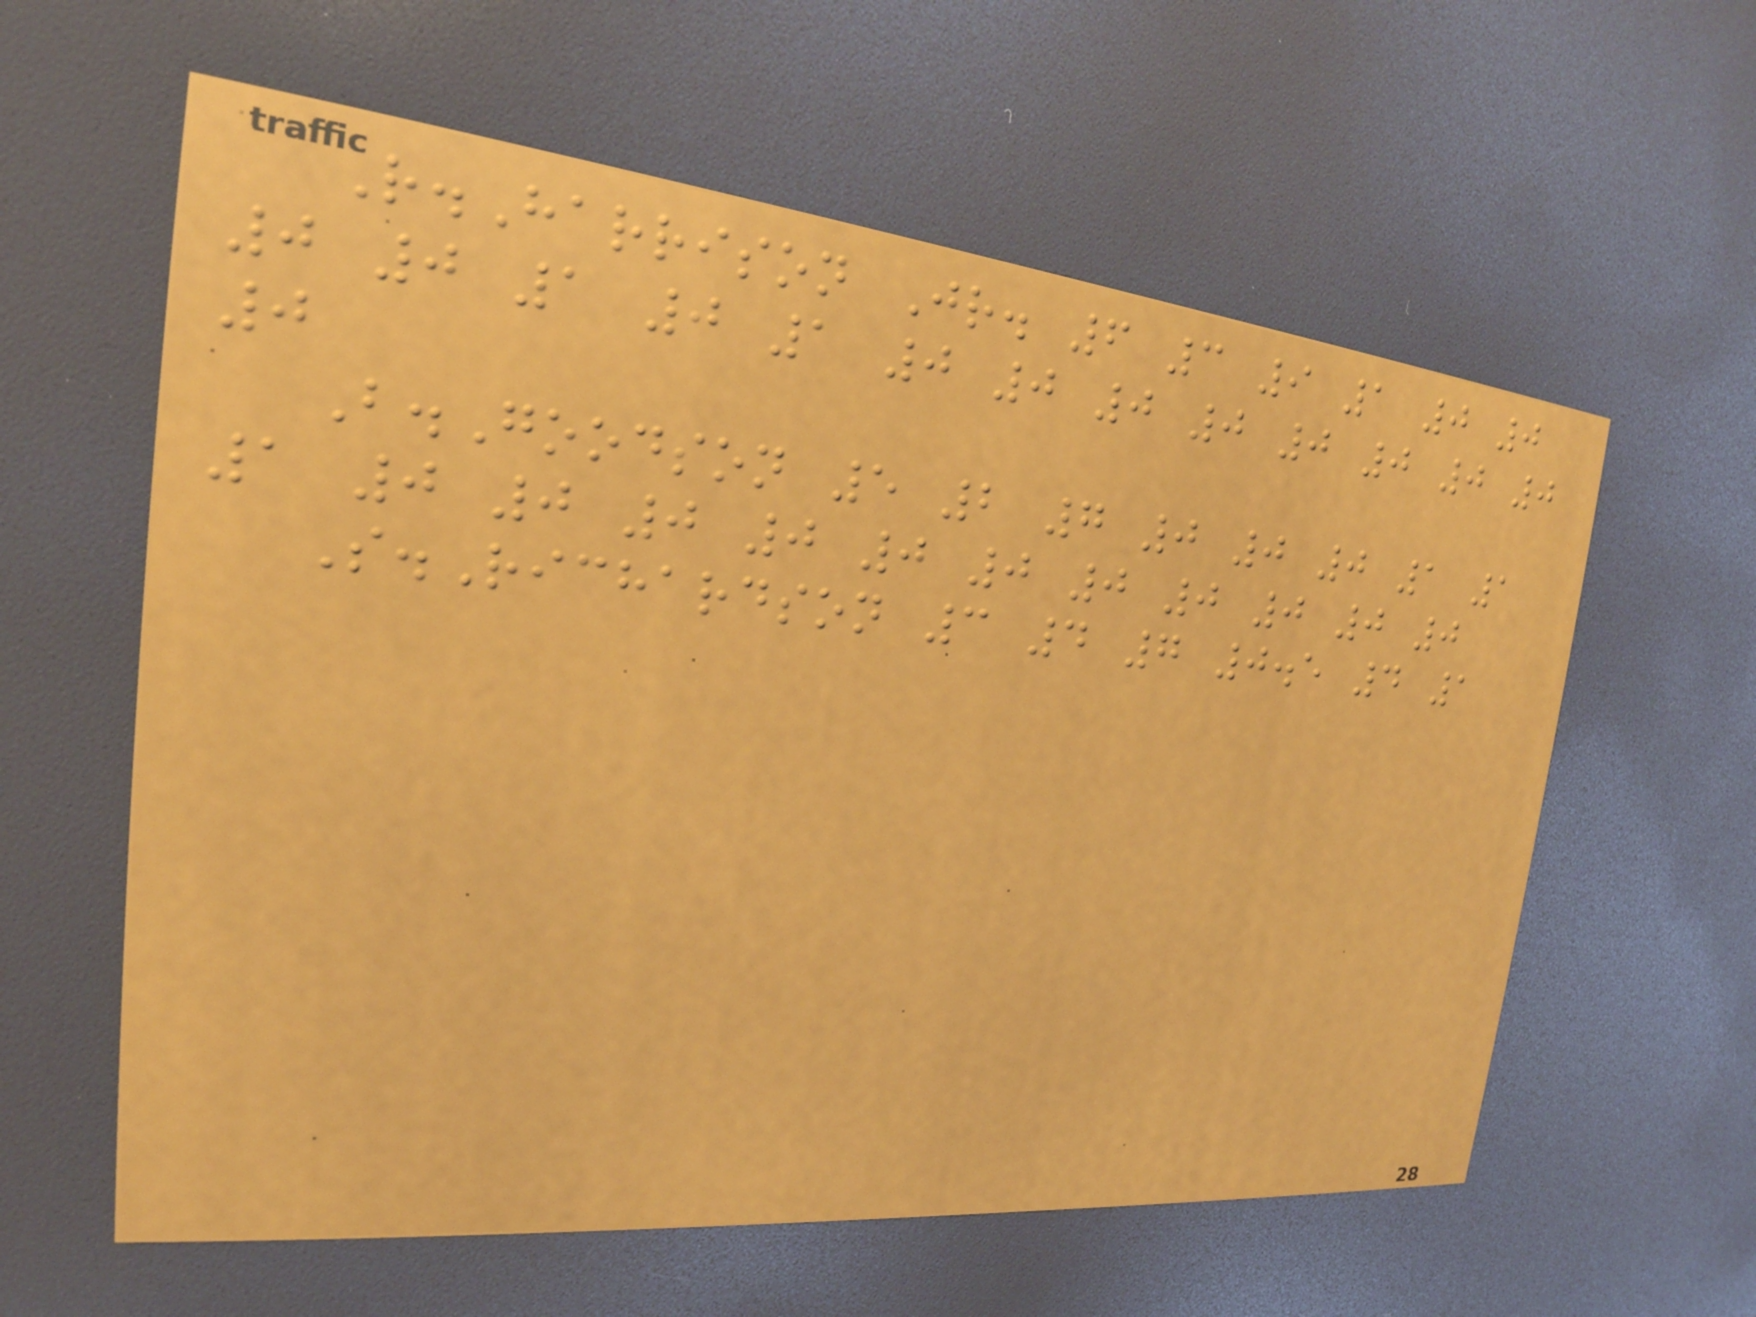R.Harrison Jr. 6 3 9 1 0 0
0 0 1 0 1 0 0 0 0 0 0 0 0
0
B.Goodson 5 2 7 0 0 0 1 1
1 0 0 0 0 0 0 0 0 0 0 0
S.Richardson 3 4 7 0.5 4 1
